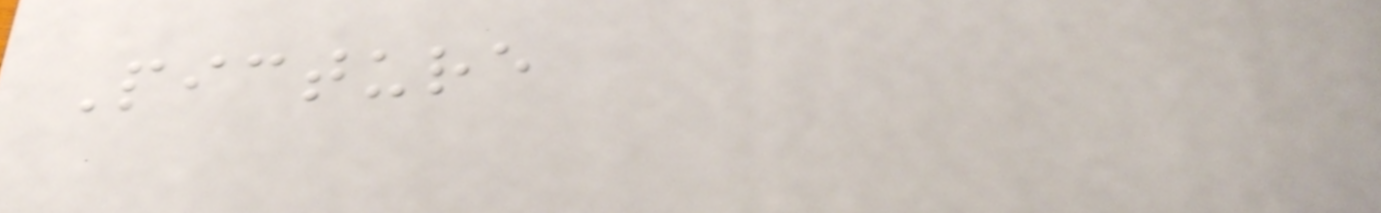Picture
